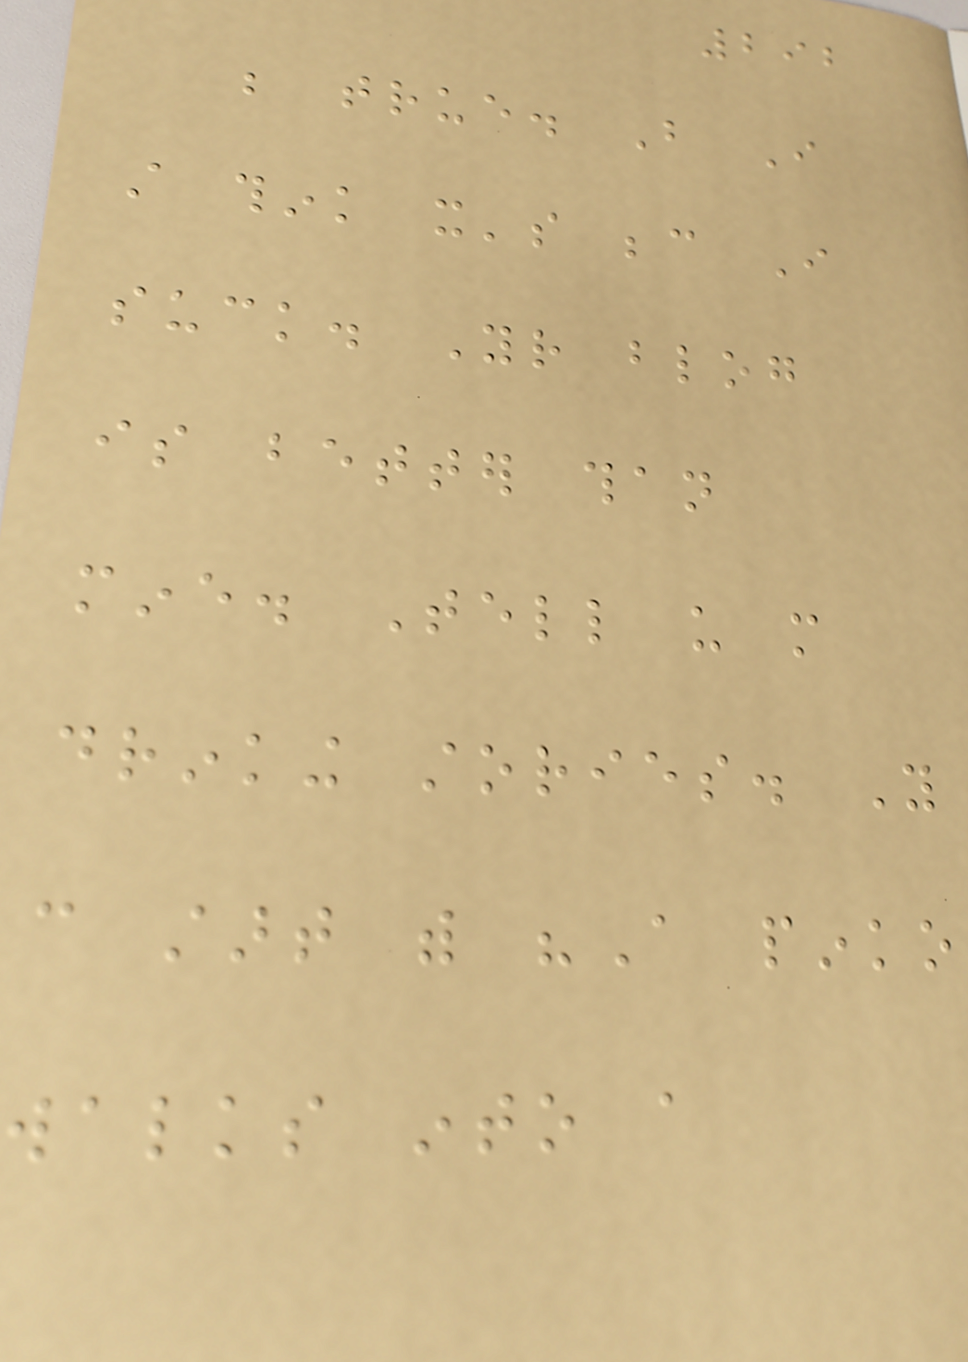292
be true. But I
still think it's because I
suck. Your blog
is better than
mine. Tell us more
drinking stories. You
can start with "A pinko
walks into a
